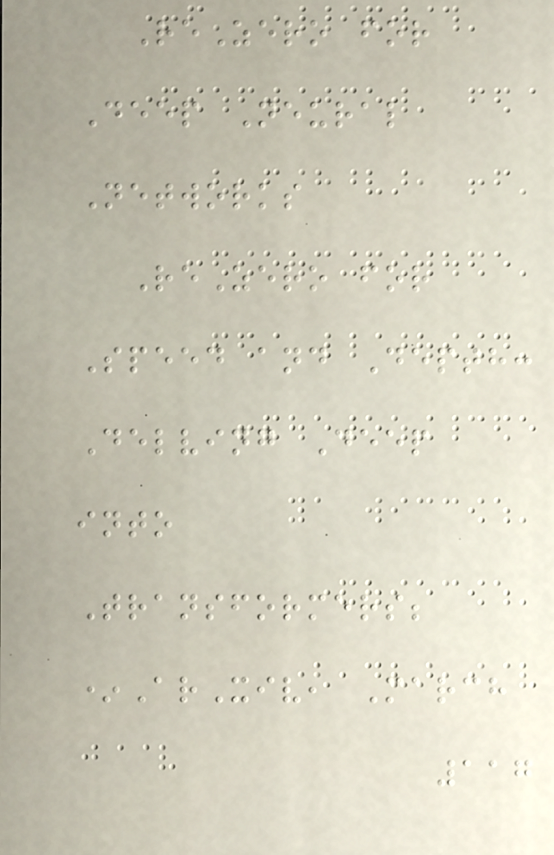ReZero for
Deep Neural
Networks
ReZero for
Speed and Depth:
Delving Deep
into
Transformers;
*ArXiv, March
117
